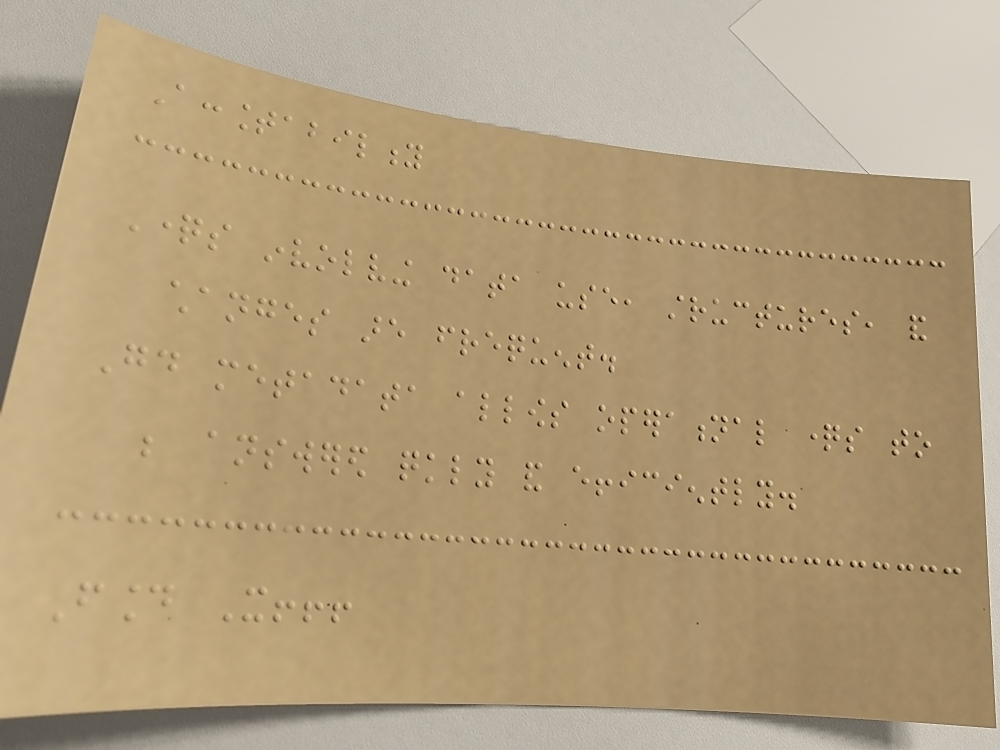Accountability
Questions involving data use, structures, and
changes are frequent.
Good metadata allows operational questions to
be answered quickly and efficiently.
Found It!!!
